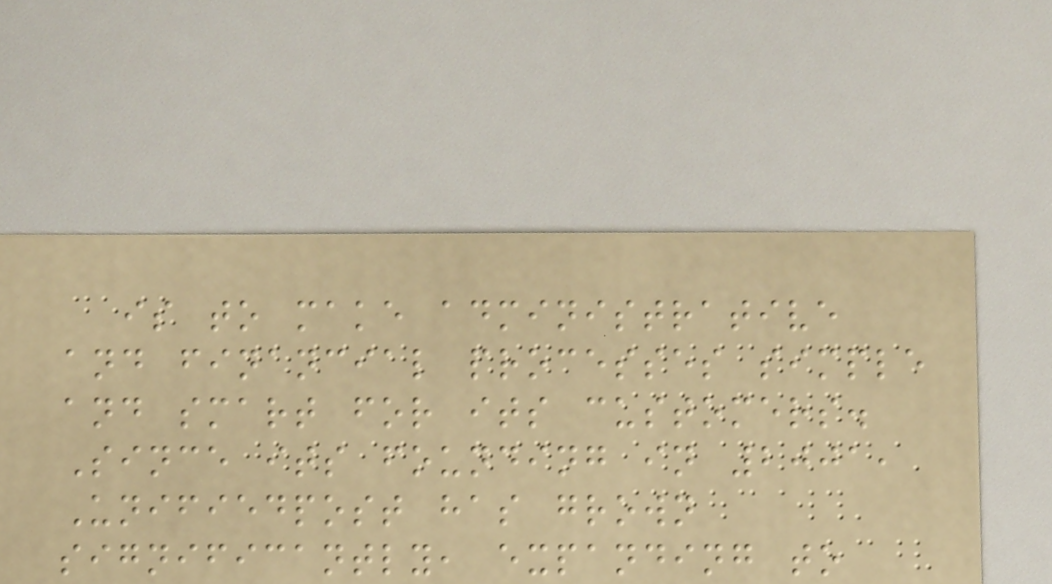is to make administrative
and financial processes simple
and smart for its customers.
Since its founding in 2001,
Unifiedpost has grown
significantly, expanding to
